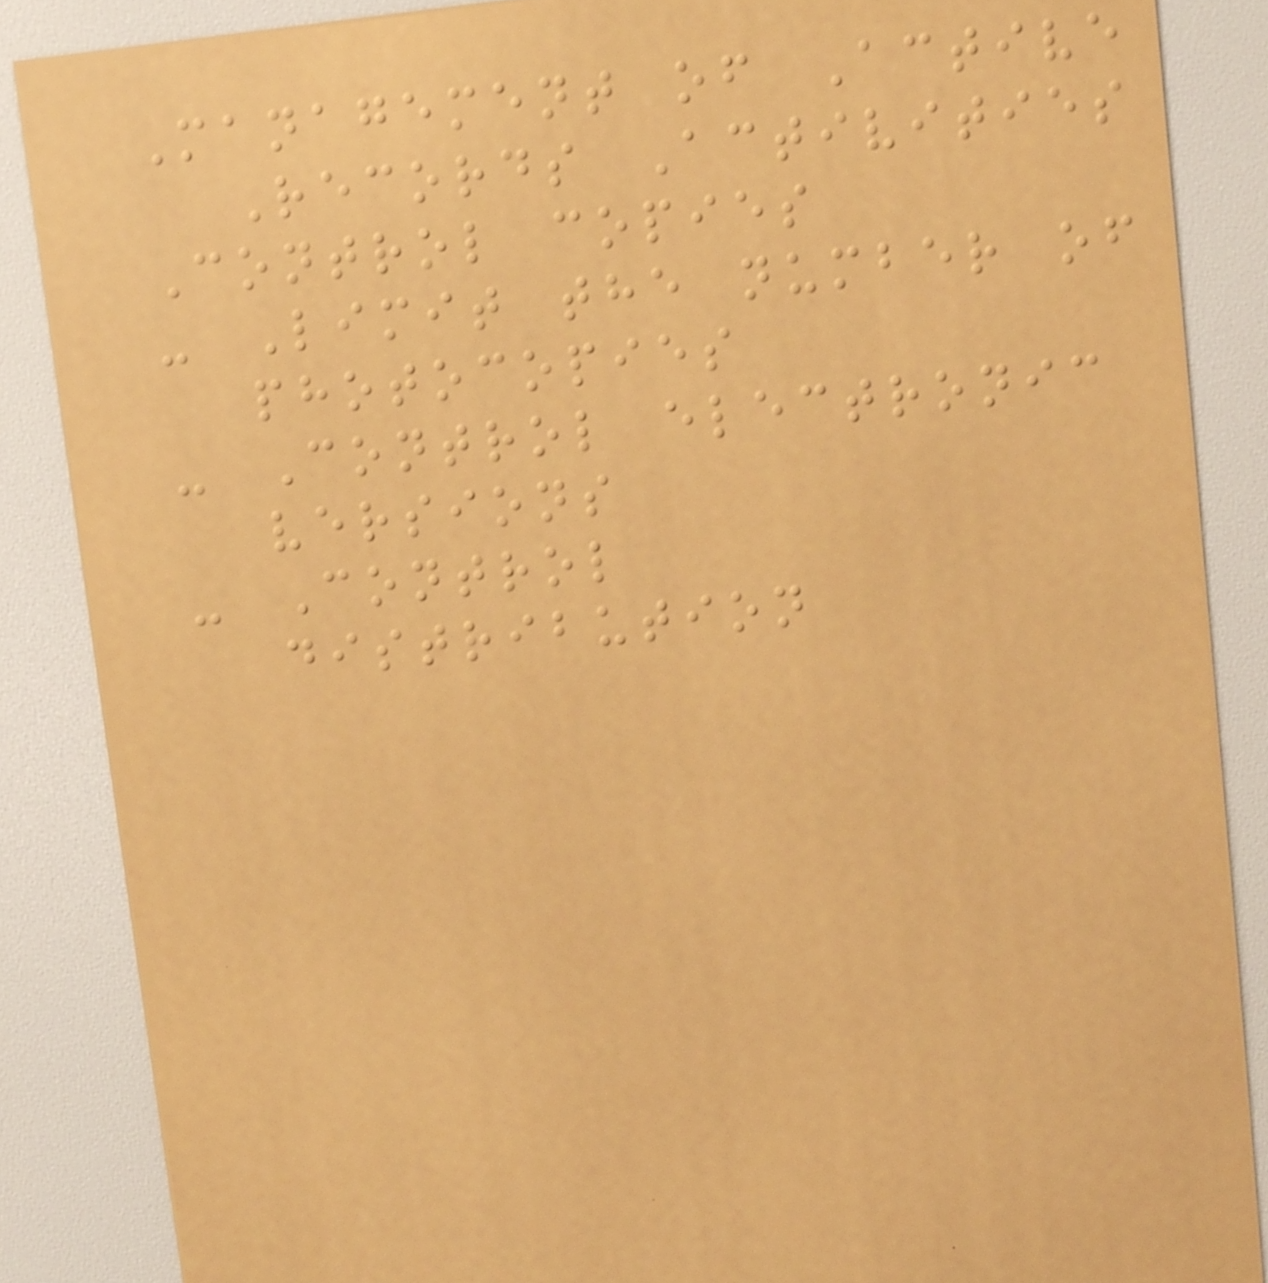Management of Active
Records Activities
Control copies
- Limit the number of
photocopies
- Control electronic
versions
- Control
distribution
